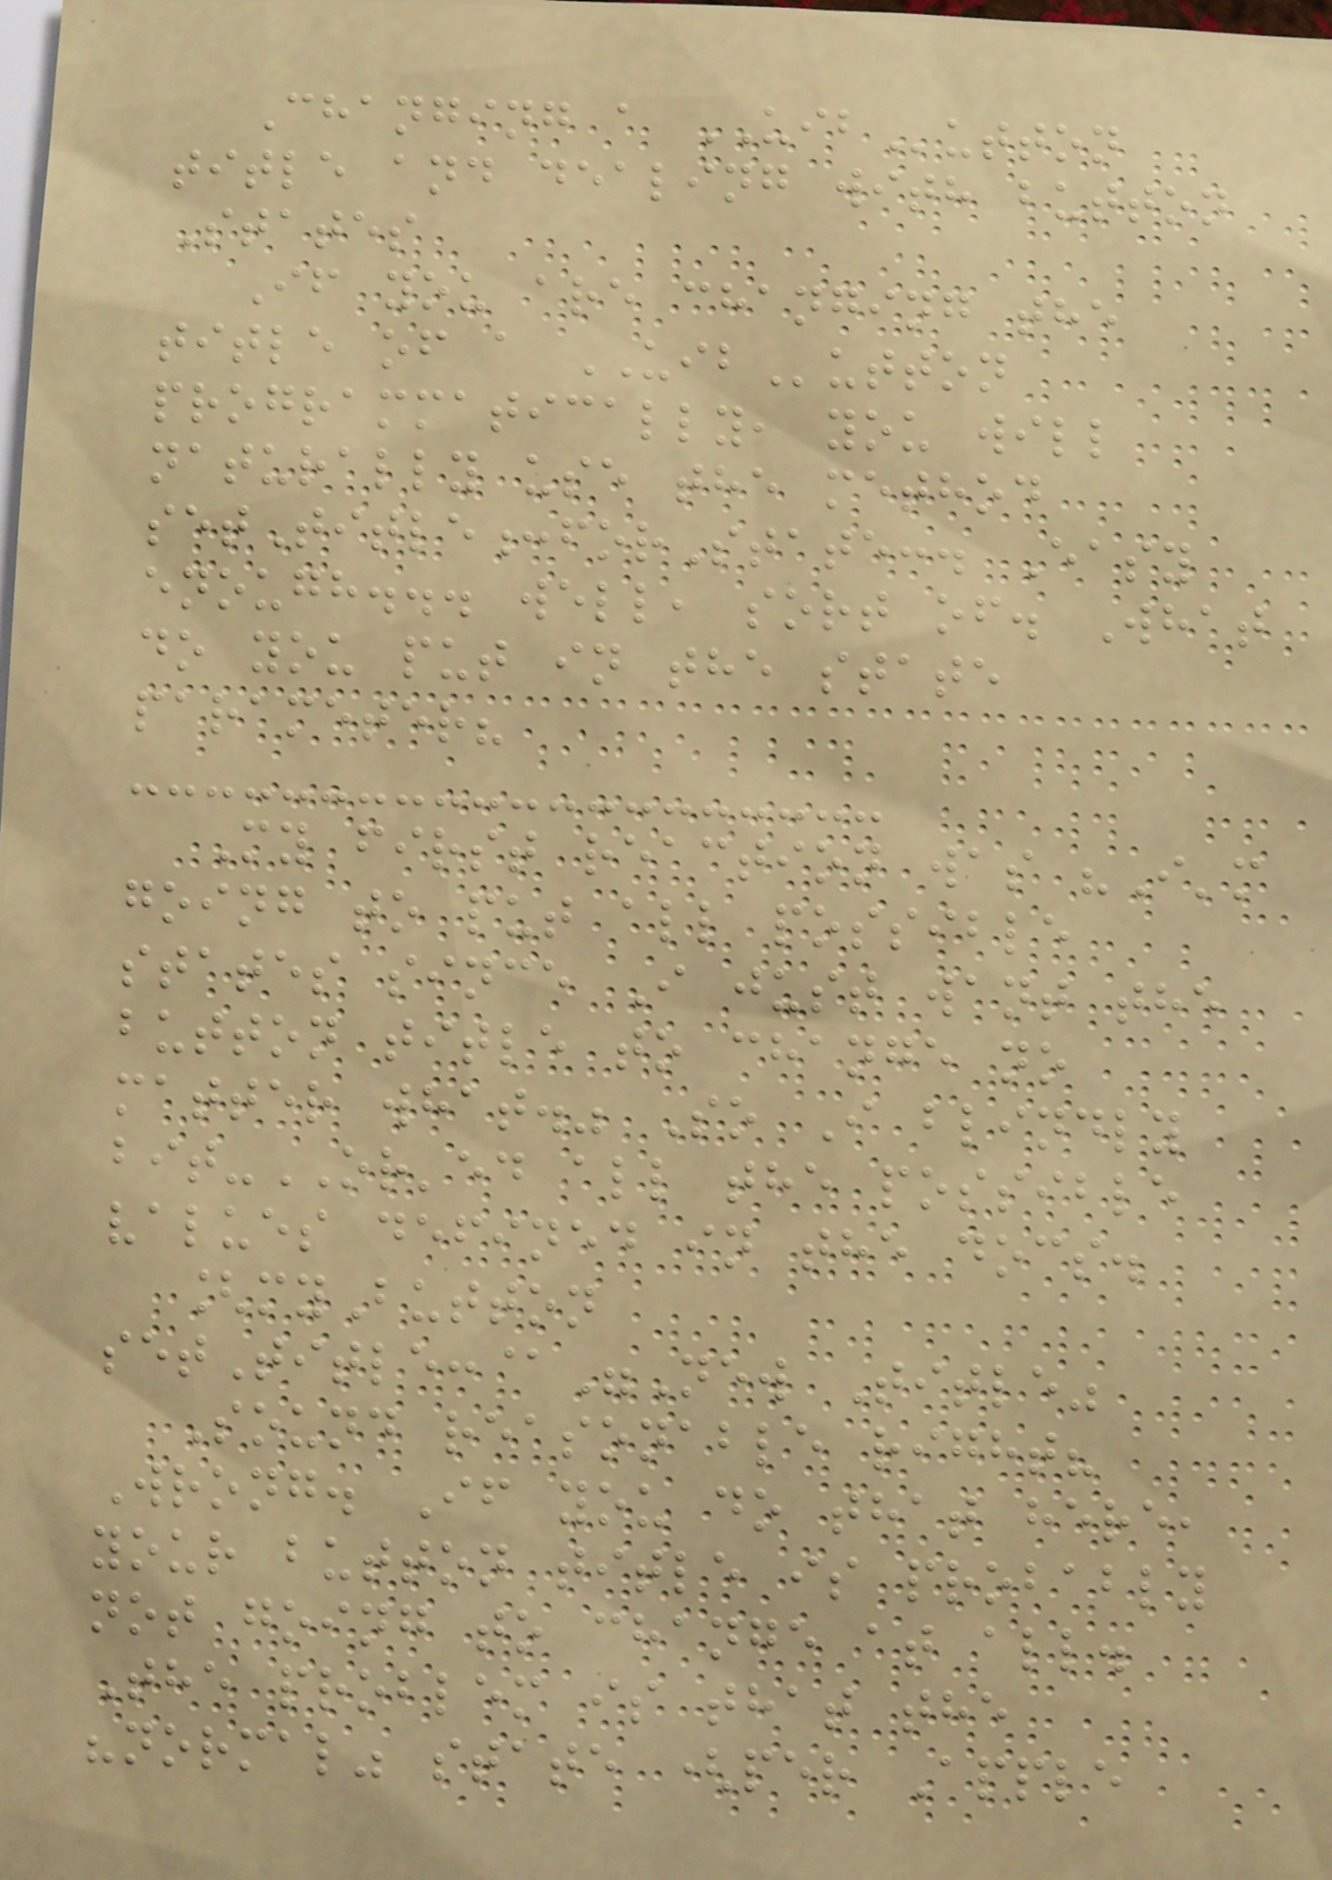Changing a UIButton
title and dealing with button
States
If you are changing the
title of a UIButton
programmatically, you will
naturally use the method
setTitle:forState:. Easy
enough... well, sort of. What
do you put in the state
parameter?
My first reaction was "I'm
going to put all possible
states since I just want the
button title to change no
matter what." So I blindly
bit-OR'ed all the possible
values defined in the docs.
[myButton
setTitle:@"New Title"
Sound reasonable right?
Wrong. If you do that here,
your button title is probably
not going to change at all.
The problem is that the
"normal" state (per Apple
